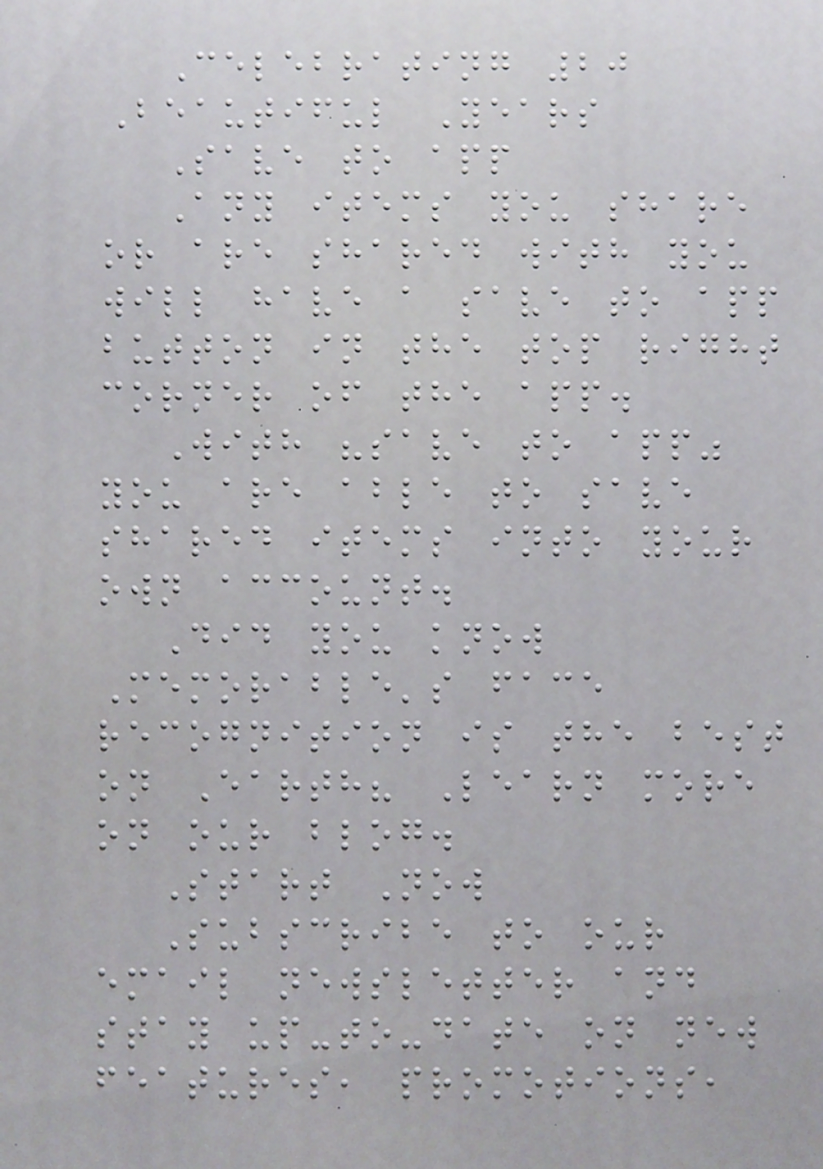Celebrating 20
Beautiful Years
Save to app
Any items you share
or are shared with you
will have a save to app
button in the top right
corner of the app.
With "save to app"
you are able to save
shared items into your
own account.
Did you know
Memorable's face
recognition is the best
on Earth? Learn more
on our blog.
Start Now
Subscribe to our
email newsletter and
stay up-to-date on new
features, promotions,
